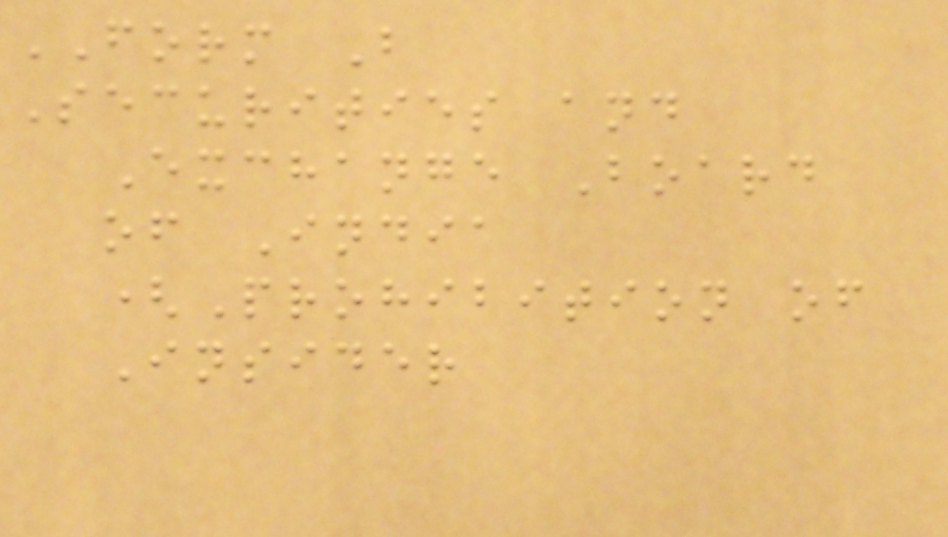FORM B
Securities and
Exchange Board
of India
(Prohibition of
Insider
